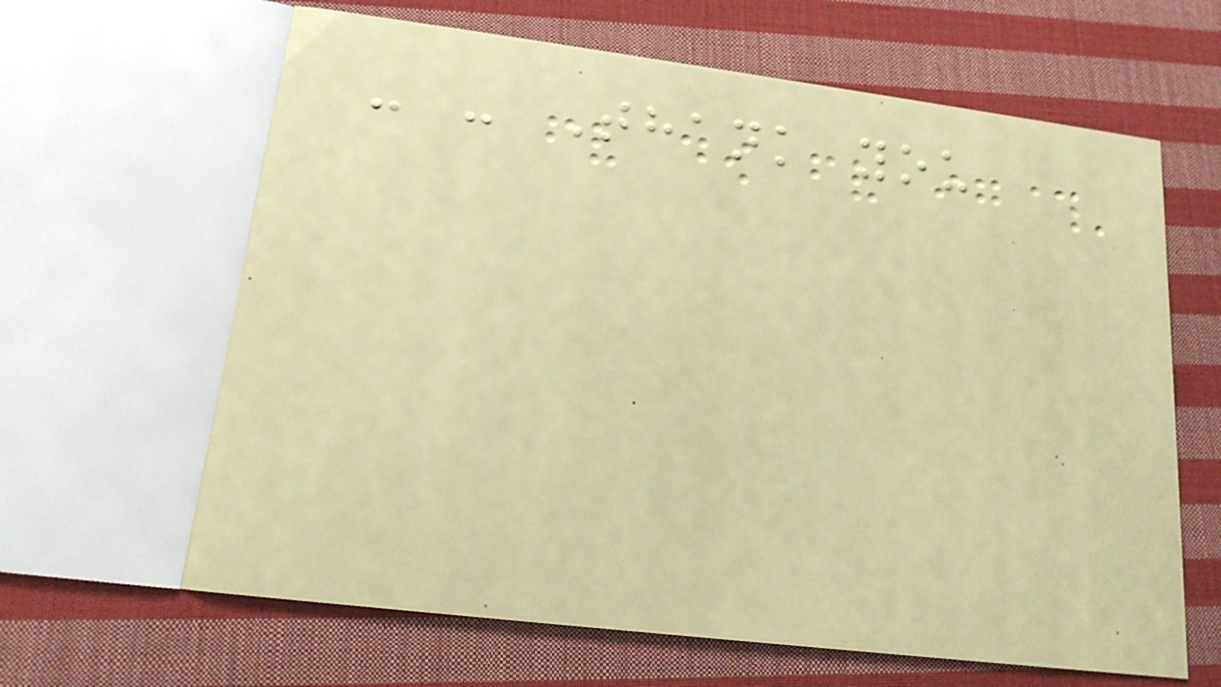- - Thank you
